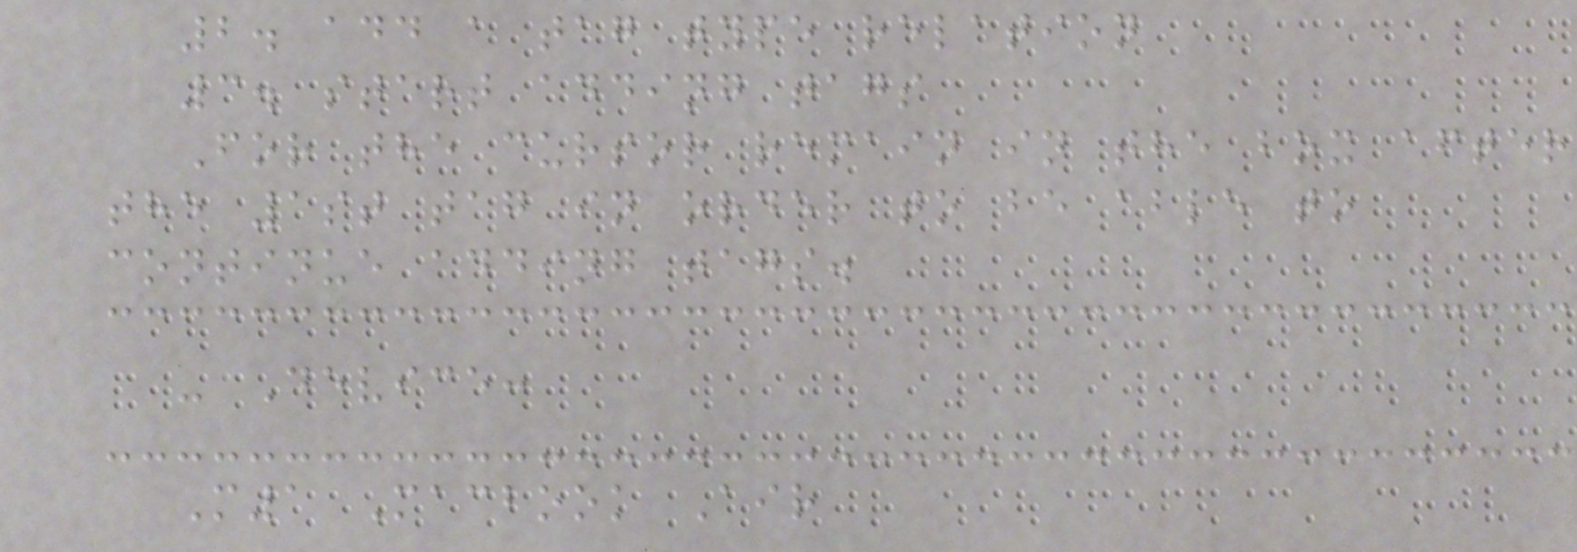2. add a tag type relation
3. start adding tags
For the cursor remain in the box after
the 1st tag in order to be able to
continue adding tags.
- Device:
M1 Macbook Air
